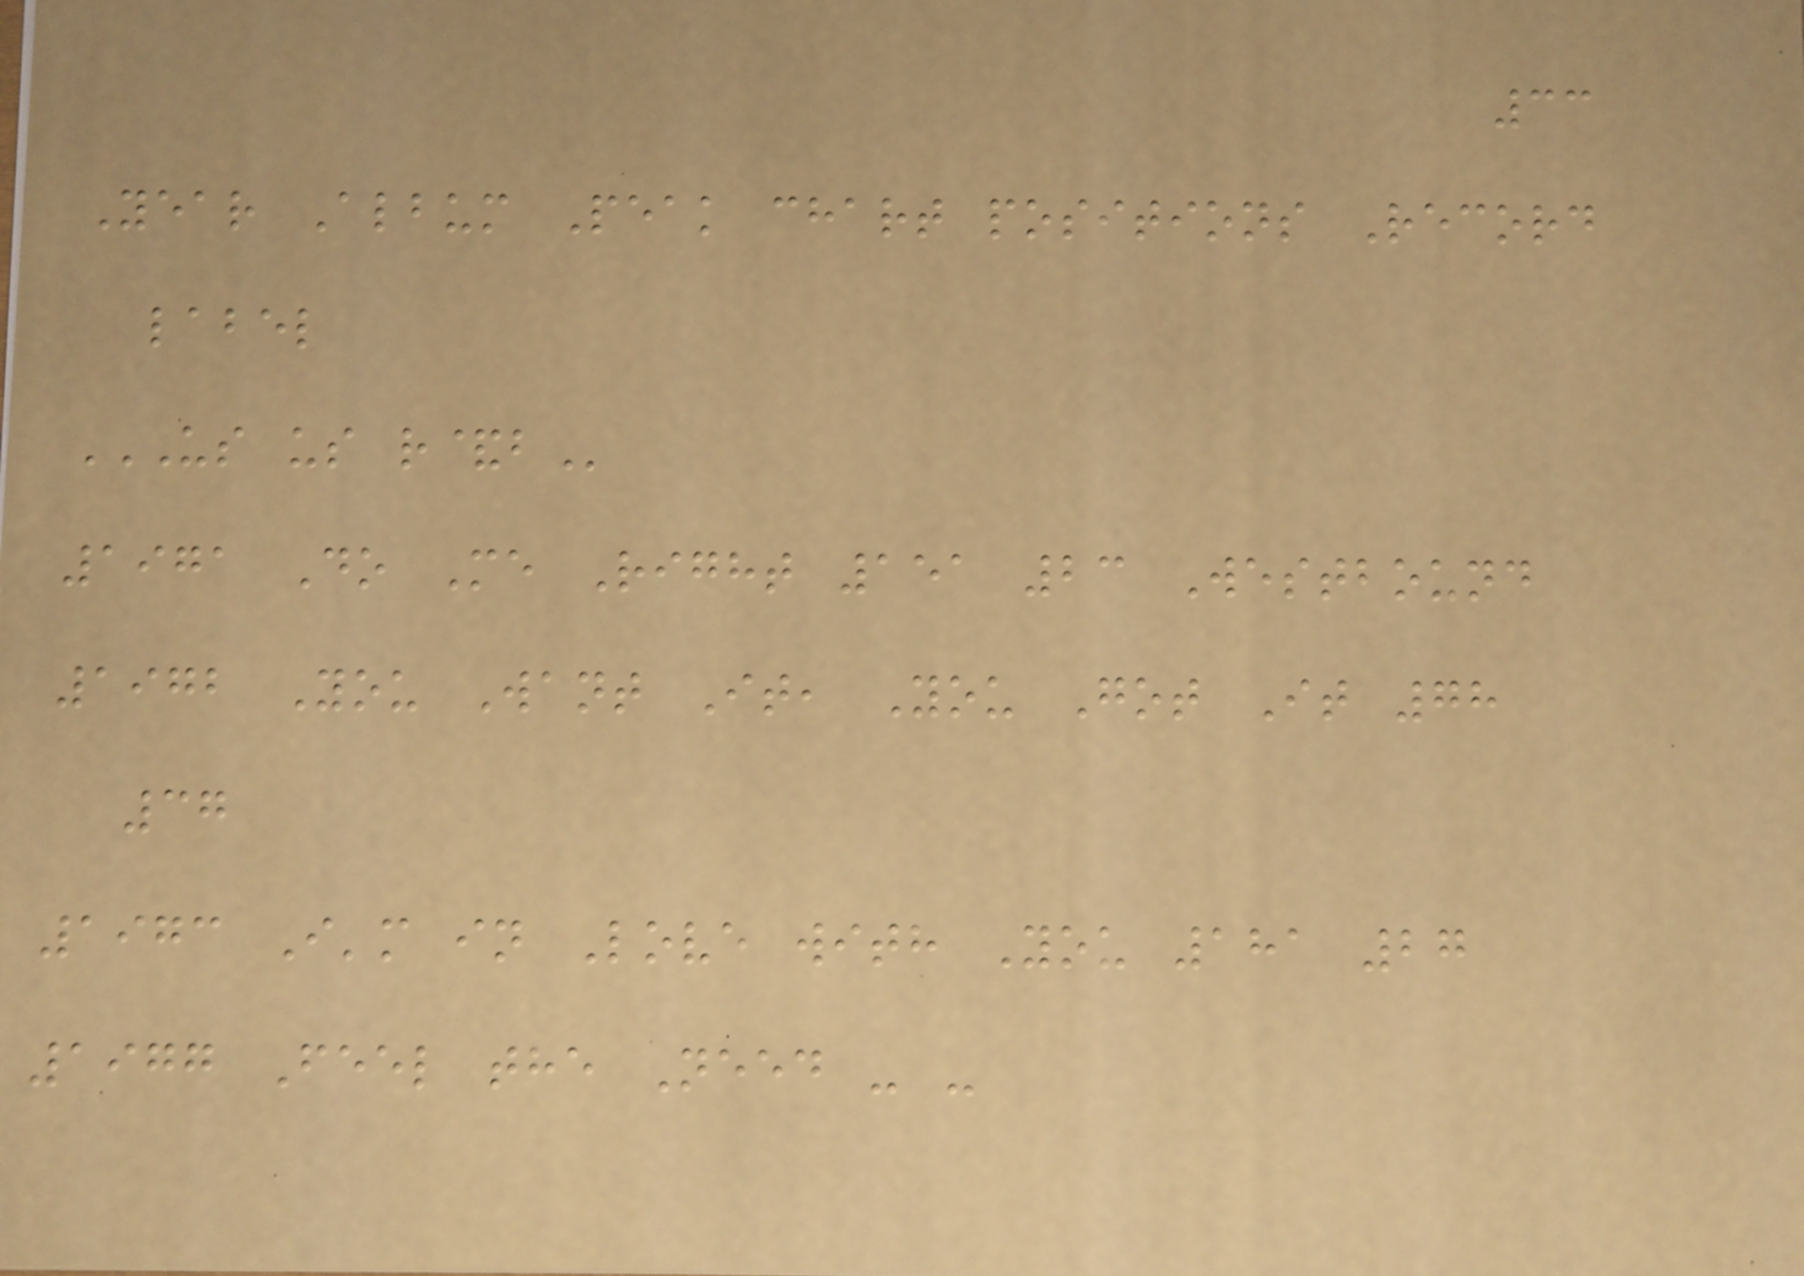33
Year Album Peak chart positions Record
label
US US R&B
1971 Do Me Right 151 23 Westbound
1972 You Want It, You Got It 78
37
1973 I'm in Love with You 181 27
1977 Feel the Need - -
